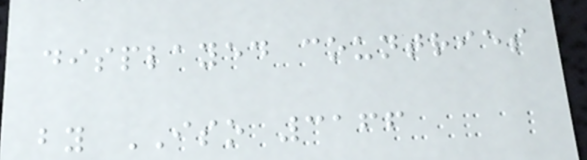displayed countries
by ISO 3166
